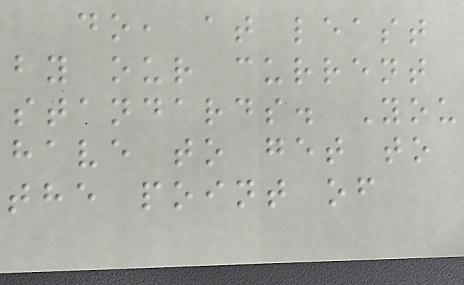do, at least
by our current
standards. You
have to get to
the point of
